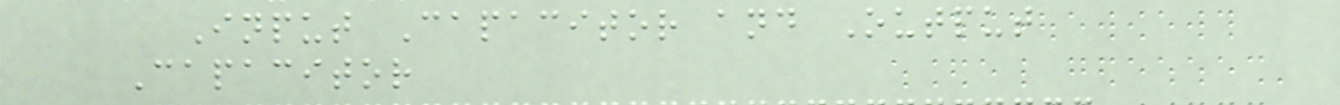Input Capacitor and Output
Capacitor
